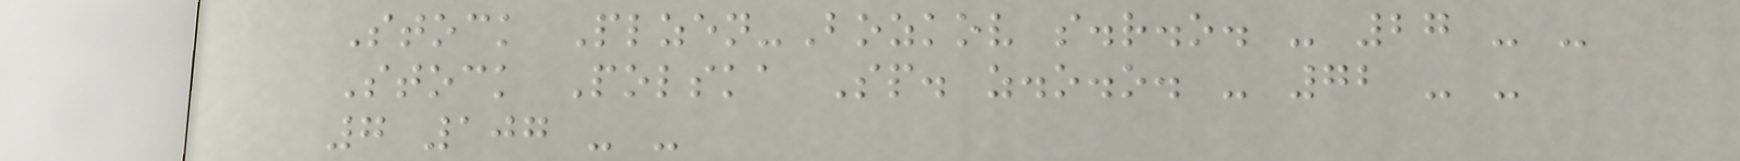Stock Plzen-Bozkov s.r.o. - 27 - -
Stock Polska Sp. z.o.o. - 72 - -
7 107 - -
